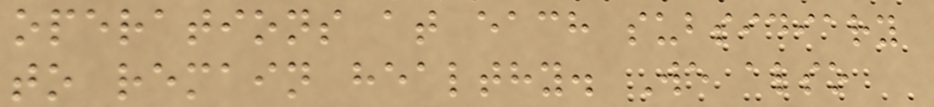operations at each subsidiary
to remain healthy. We also
